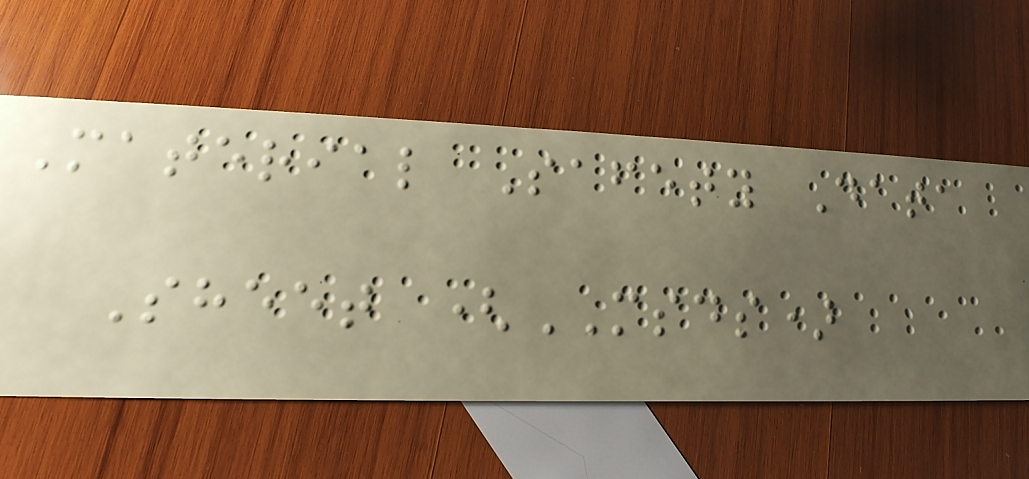Material Safety Data
Sheet (MSDS)
